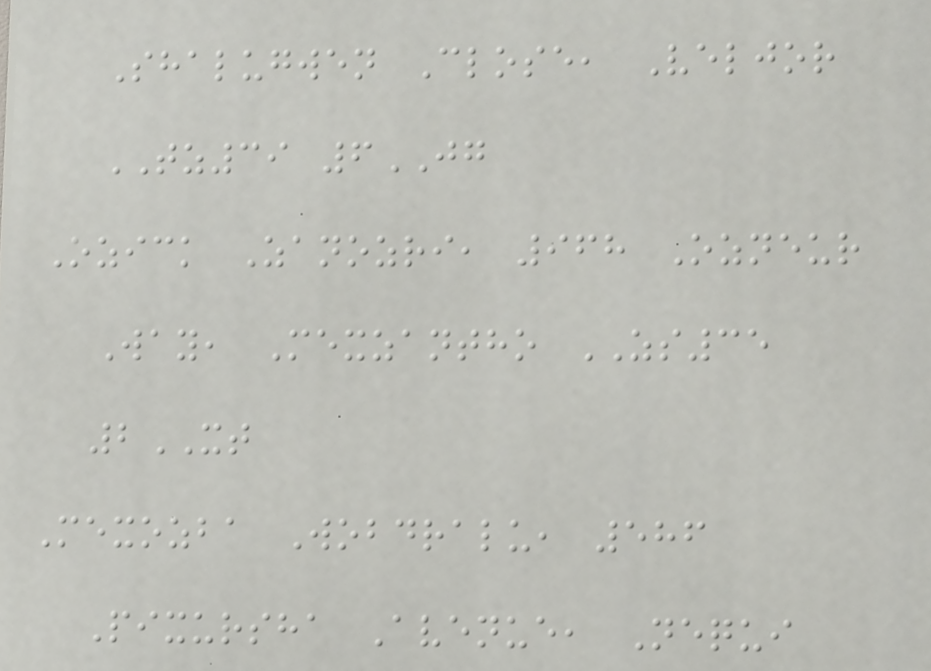Shalugwen Close, Veljor
TZ39 6JG
Ozick Zanozri, 968 Ozneur
Way, Mexzantho ZS35
2XT
Mexozba Wobdralu, 586
Pixursha Avenue, Nequi
